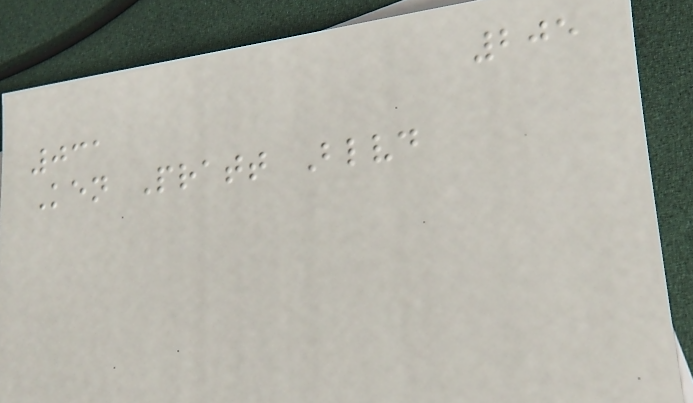205
031
Ken Pratt Blvd
